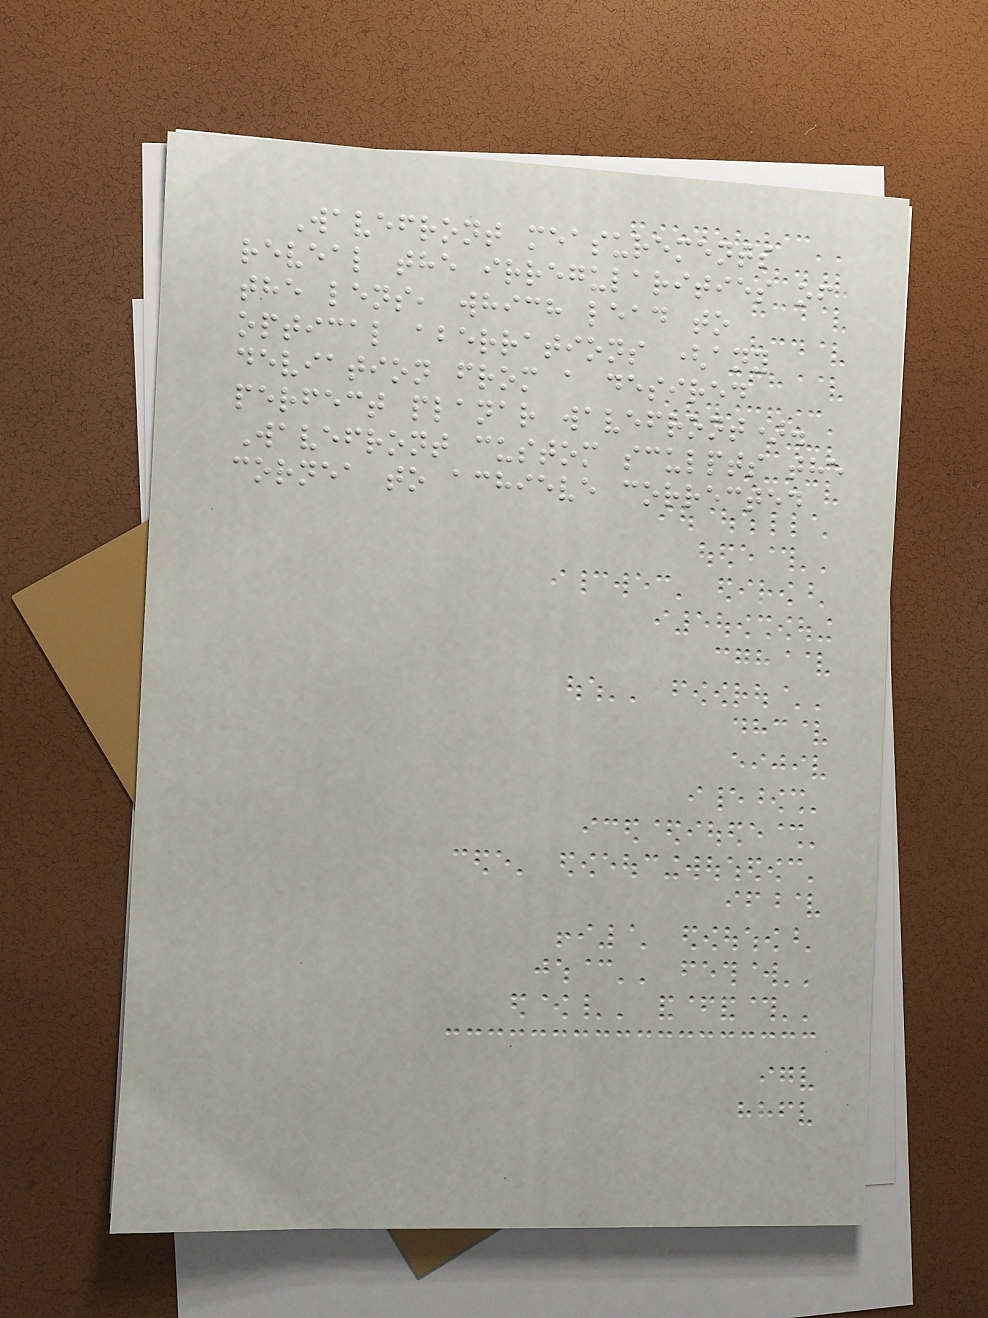Wavefront measurements
reveal the irregularities of
the lens, which lead to
optical aberrations (any
deviation from a desired
perfect planar wavefront).
Wavefront custom sculpts the
cornea to achieve corrected
